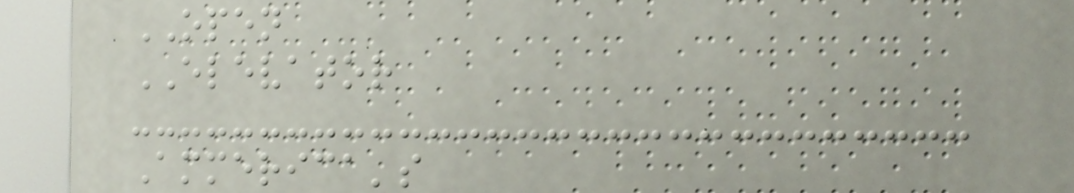OPEN
ELEVATOR
Ammerica's
